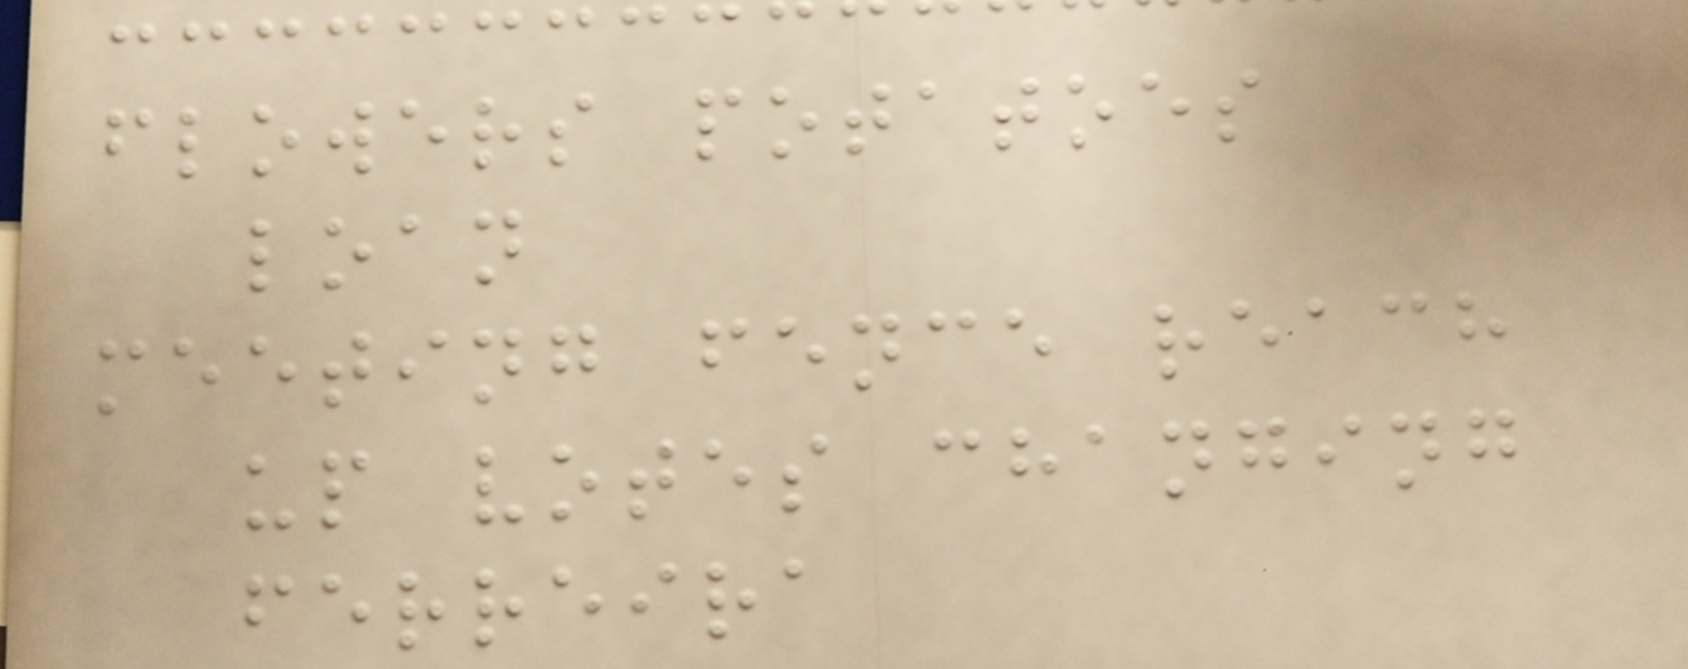flowers potatoes
loan
meeting fence reach
up votes changing
ferreira
